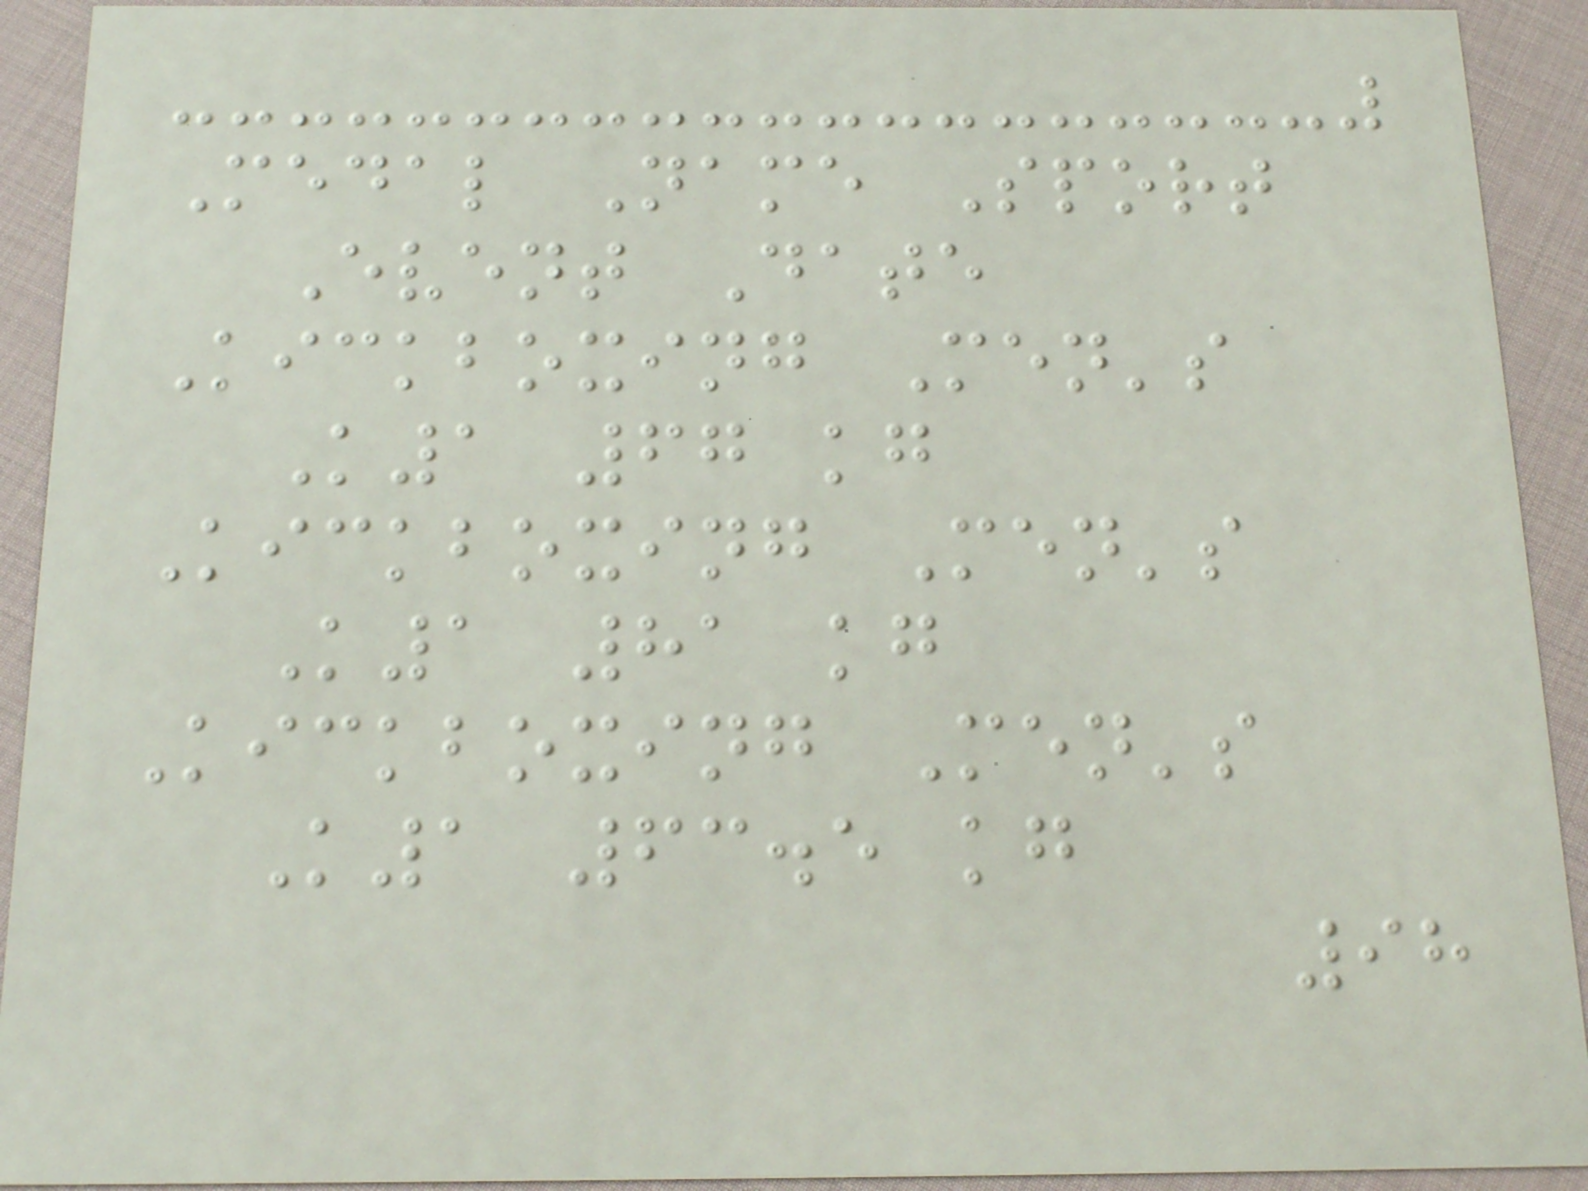Medal Name Sport
Event Date
Kickboxing Men's
K1 67 kg
Kickboxing Men's
K1 81 kg
Kickboxing Men's
K1 63.5 kg
98
